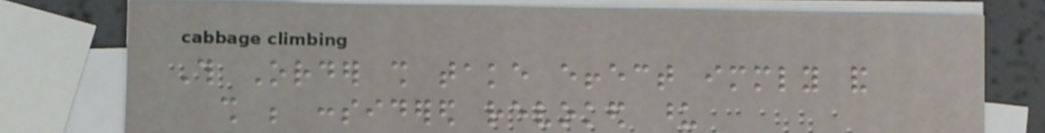This Order shall take effect immediately and
shall be considered revoked upon
